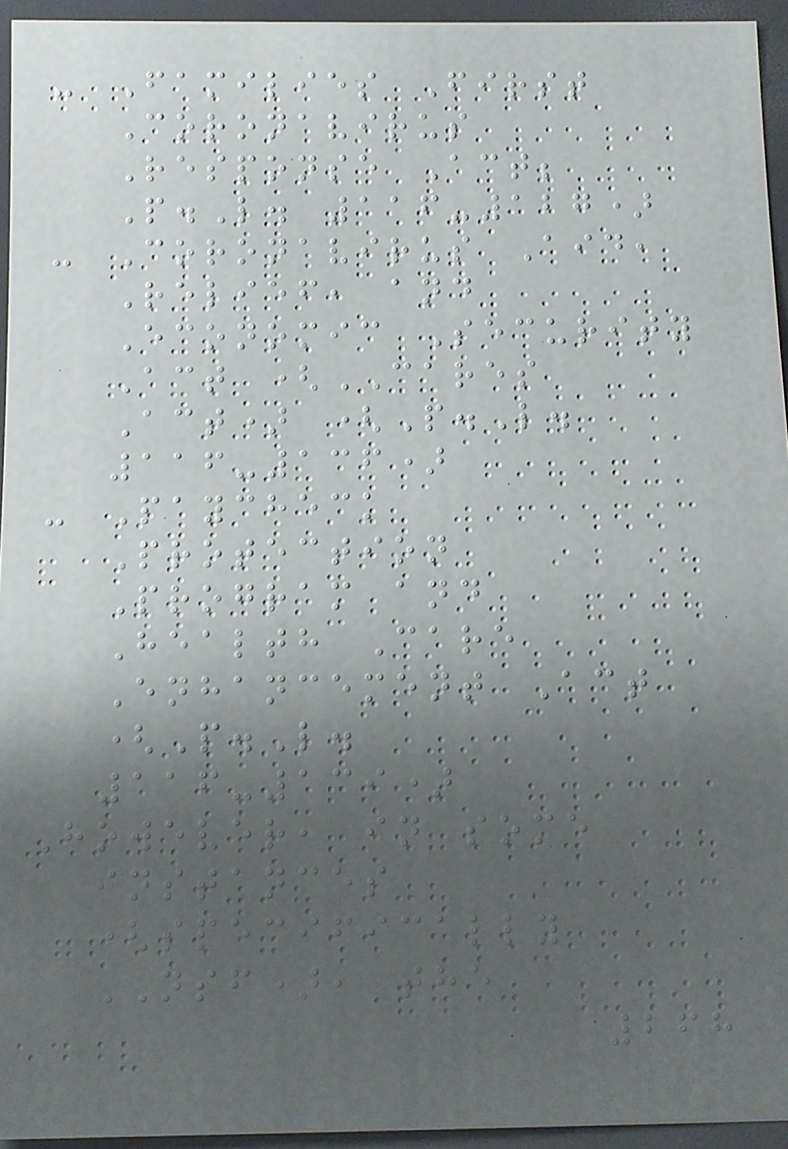- Families First
Coronavirus
Response Act;
P.L. 116-127)
- Coronavirus Aid,
Relief, and
Economic Security
Act (CARES
Act) (P.L.
116-136)
- Paycheck
Protection
Program and
Health Care
Enhancement Act
(P.L.
116-139)
However, in some
instances
(specifically
NSF), the
268
